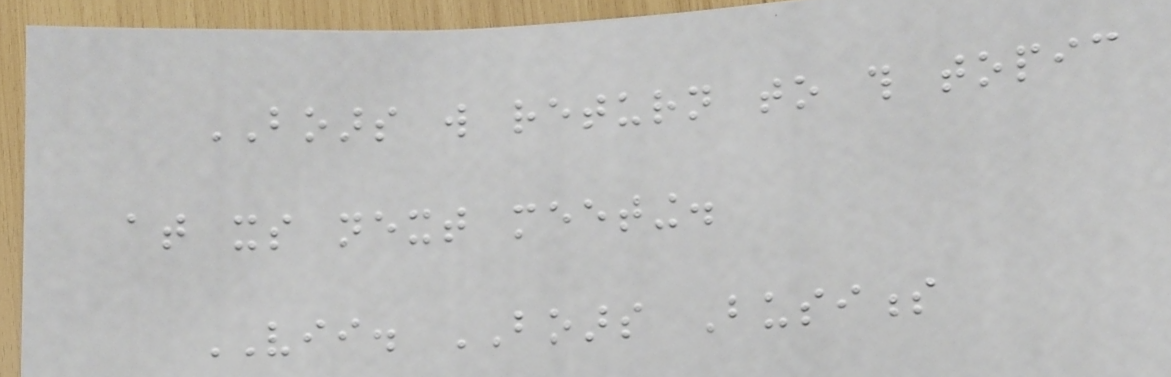BOARS will return to this topic
at its next meeting.
VII. BOARS Business
